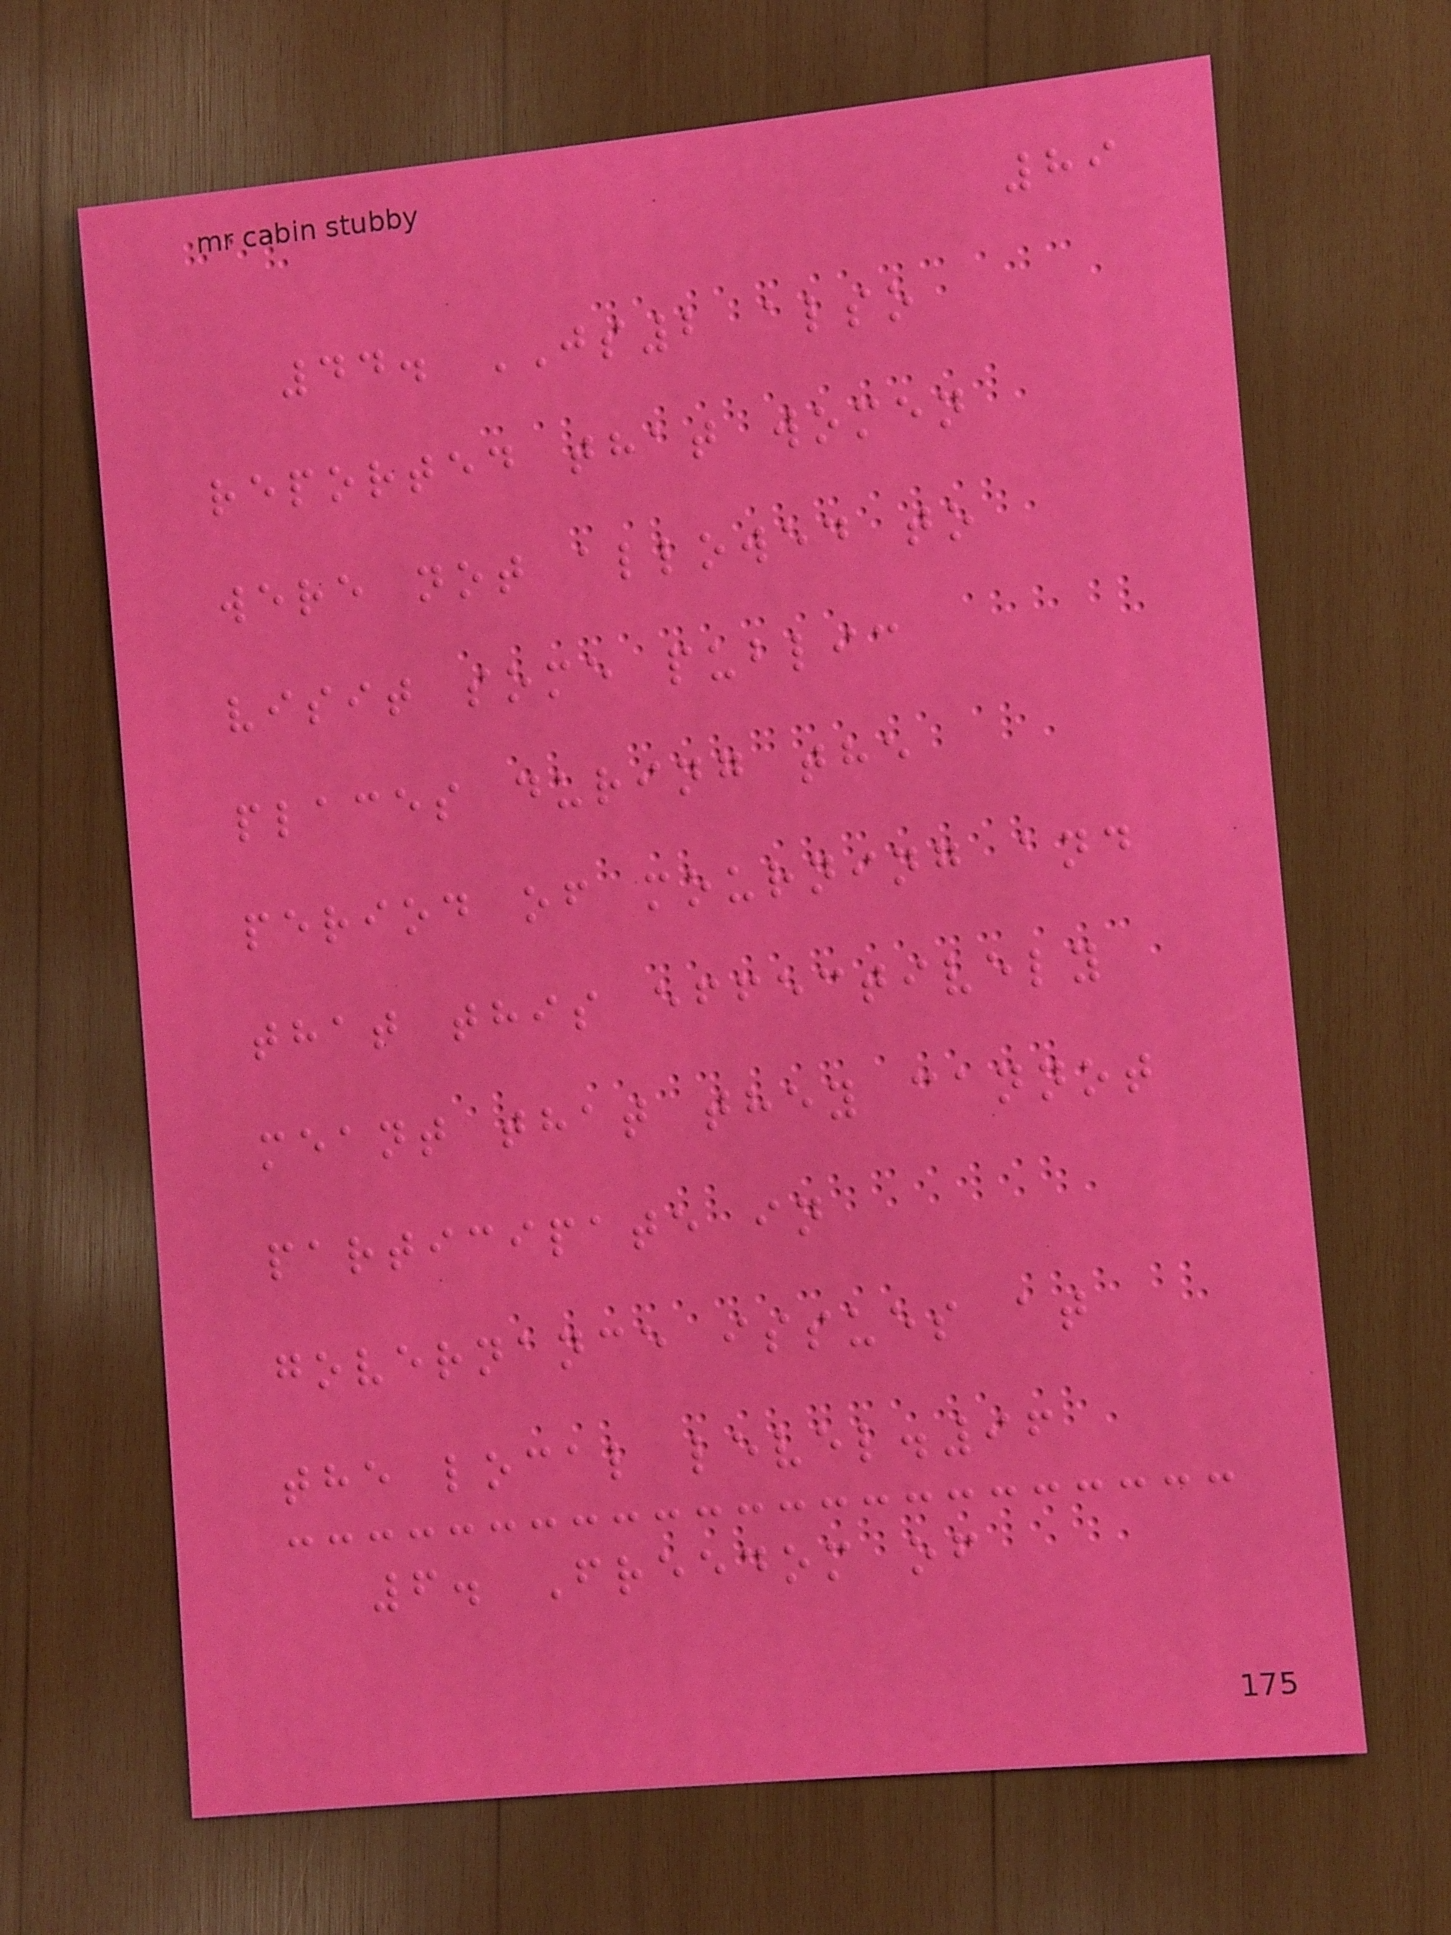89
44. JS2 also
reported that women
were not allowed to
visit some public
places during the
period of mourning and
that this effectively
meant that they cannot
participate in
governance issues at
the local level.96
6. Freedom of
